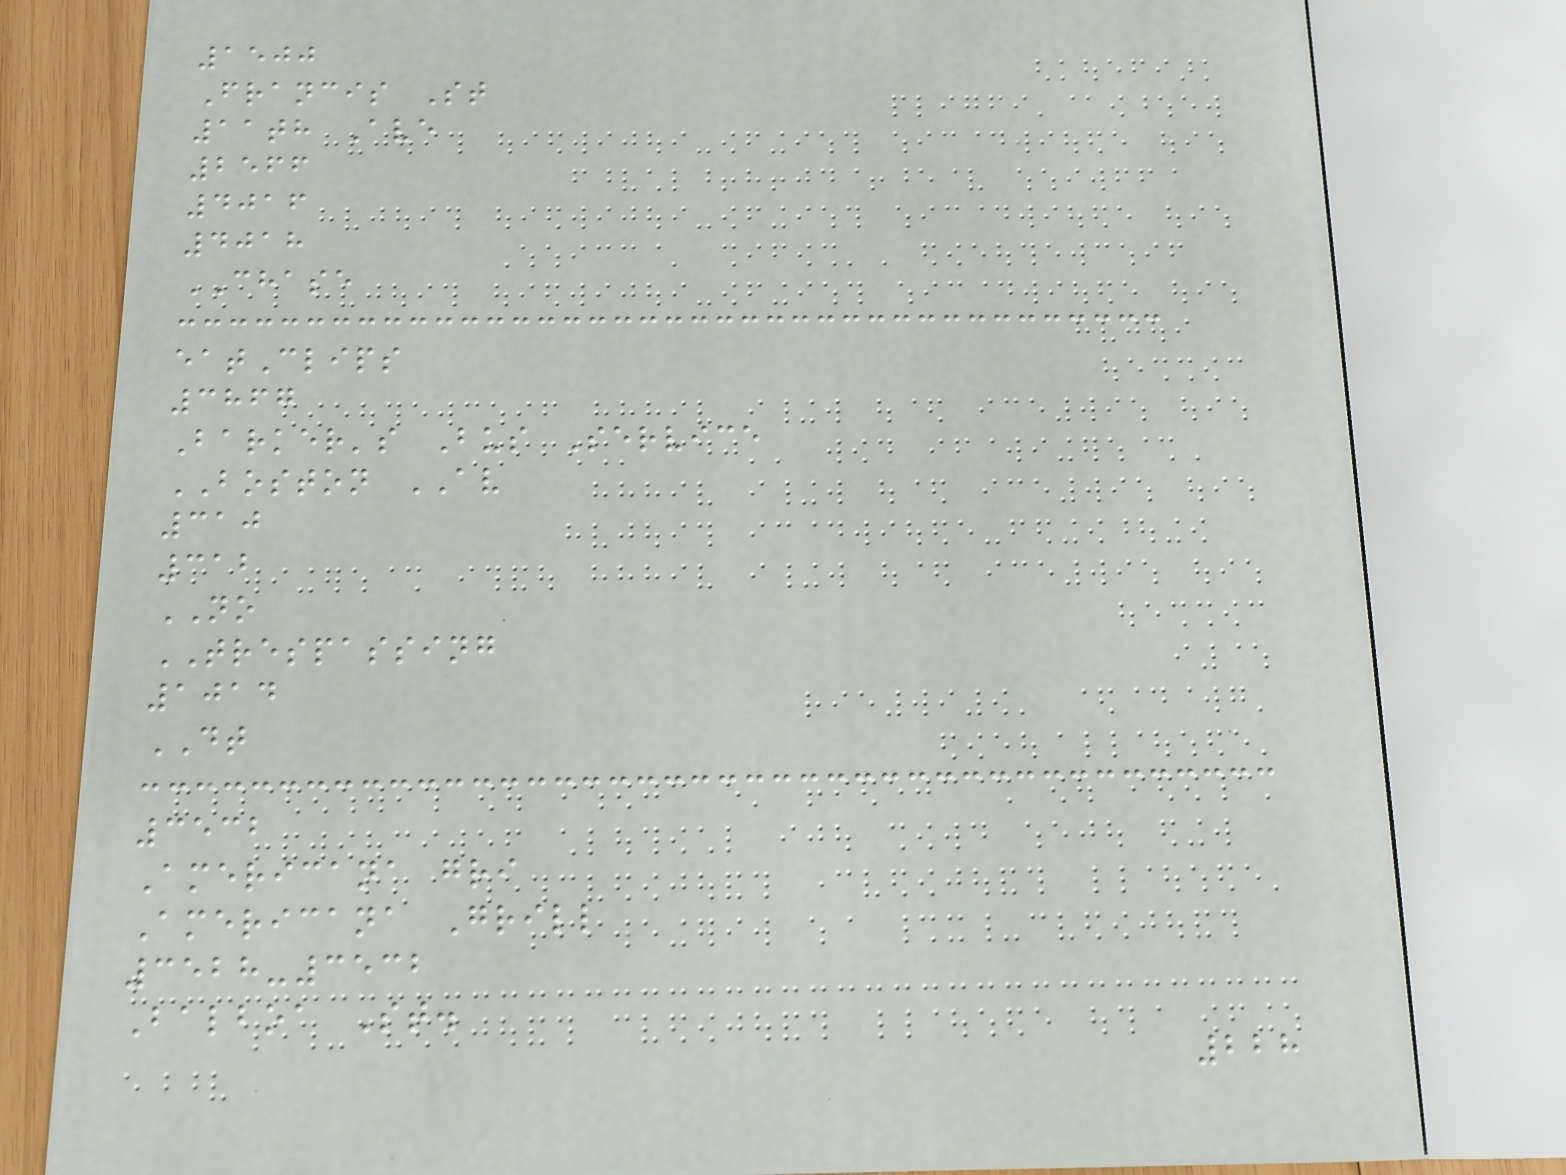1500
Francis St
11th Ave
2566
4016
4018
CHASE
eatClips
3867
Barker's Bus Service
BOSTON AV
310
312
NO
TRESPASSING
1014
DT
3532
Americana gri
Americana Grill
3528-3532
Balboa St.
228
